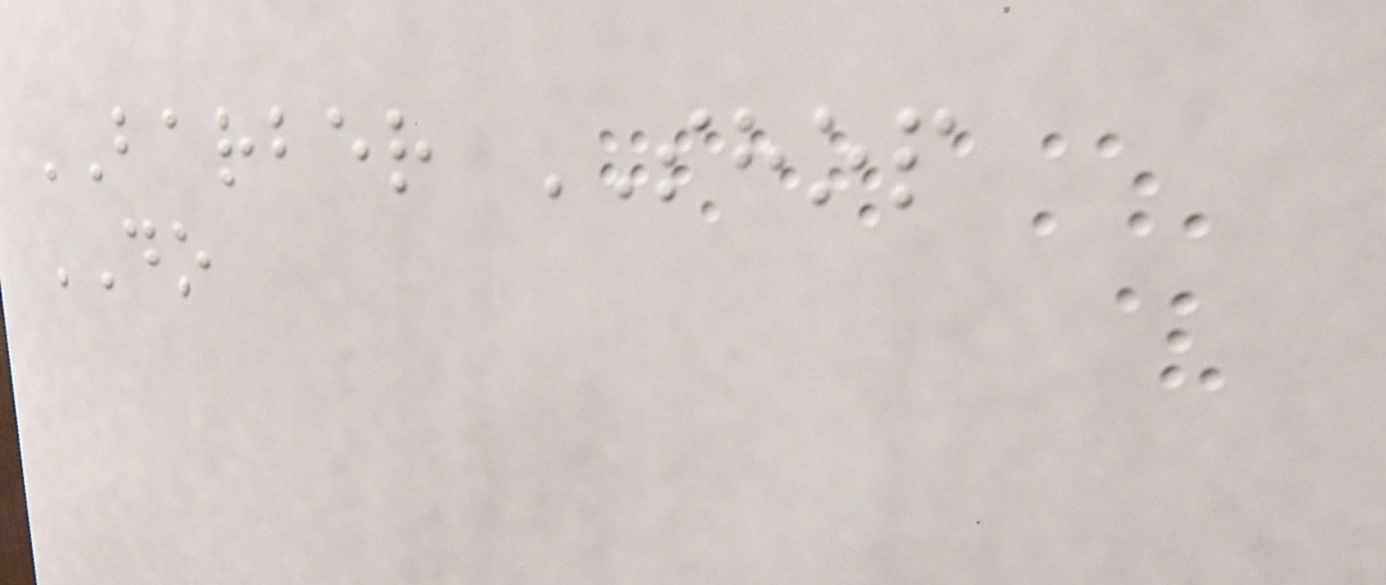BARBER SHOP
DO
